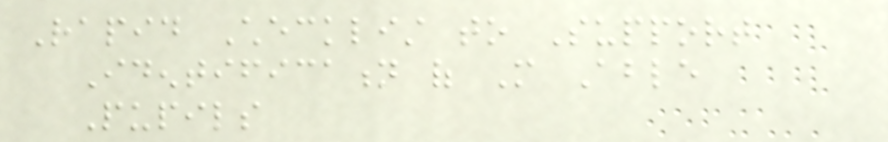Rapid Checklist to Support
Identification of More Able
Pupils
